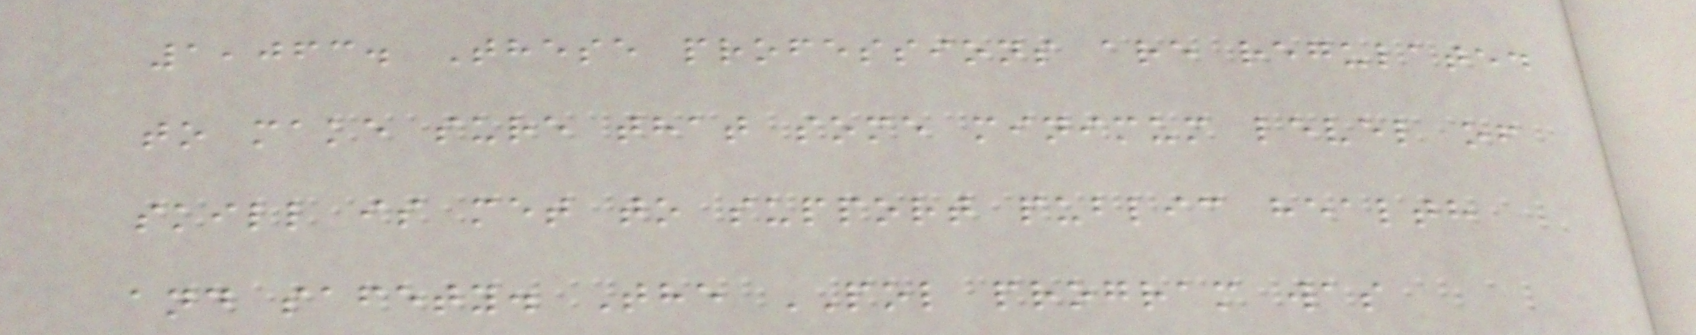1,063. These professions are regulated
to make sure that some minimum level of
skill is met to support public health
and safety. The POL program was
